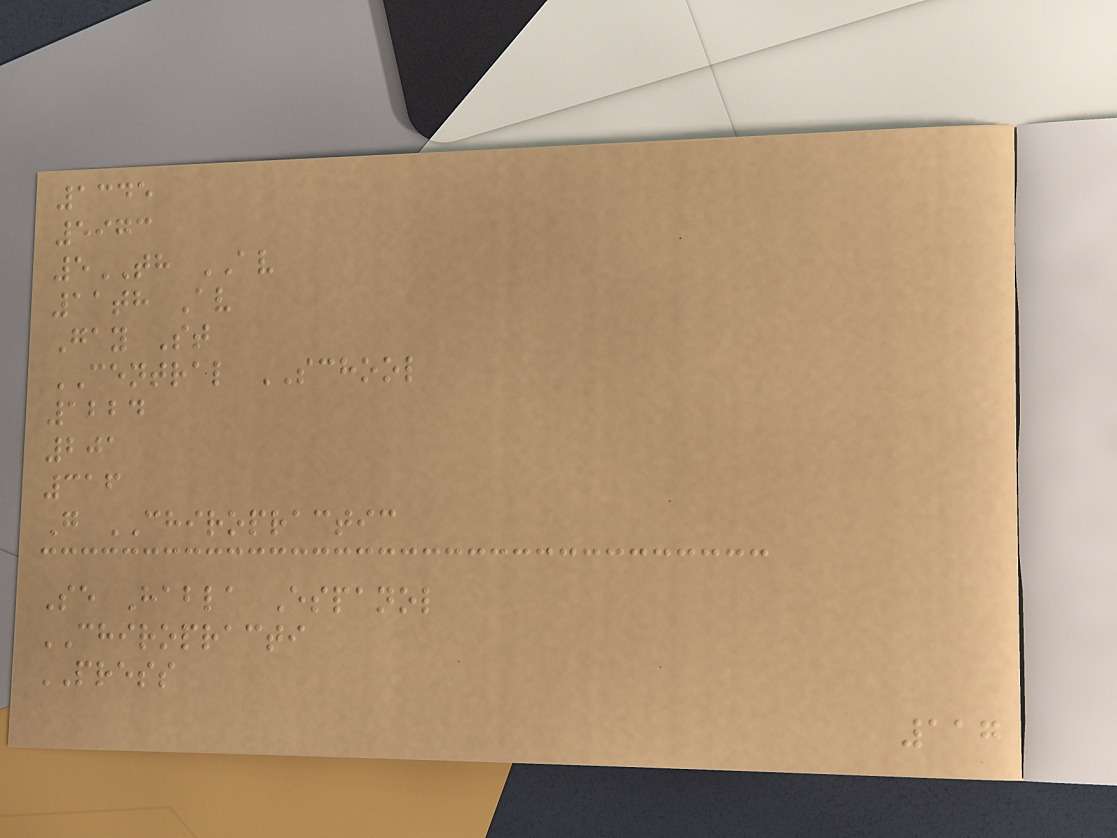1345
5973
5TH AV
11th Av
Gay St
CENTRAL SCHOOL
1224
201
316
G CHIROPRACTIC
Se Habla Espanol
CHIROPRACTI
PRESS
117
